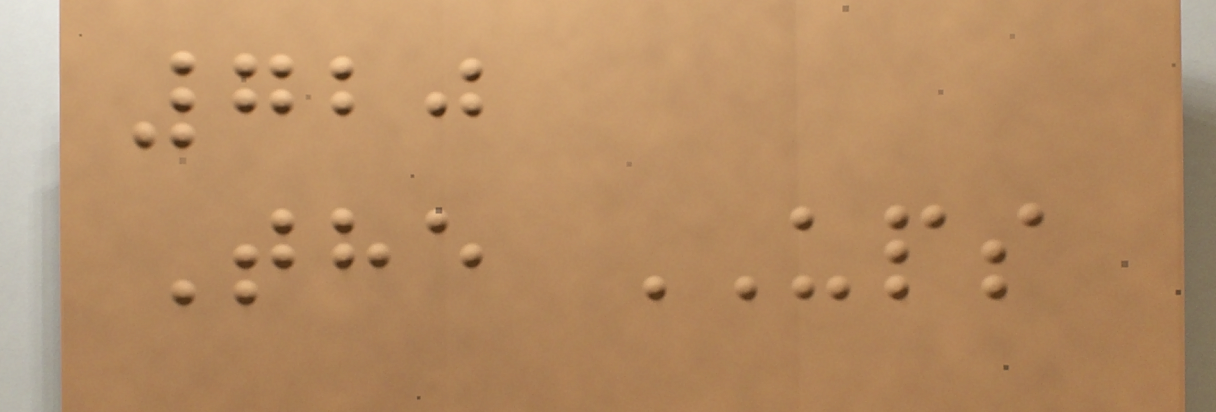720
The UPS
